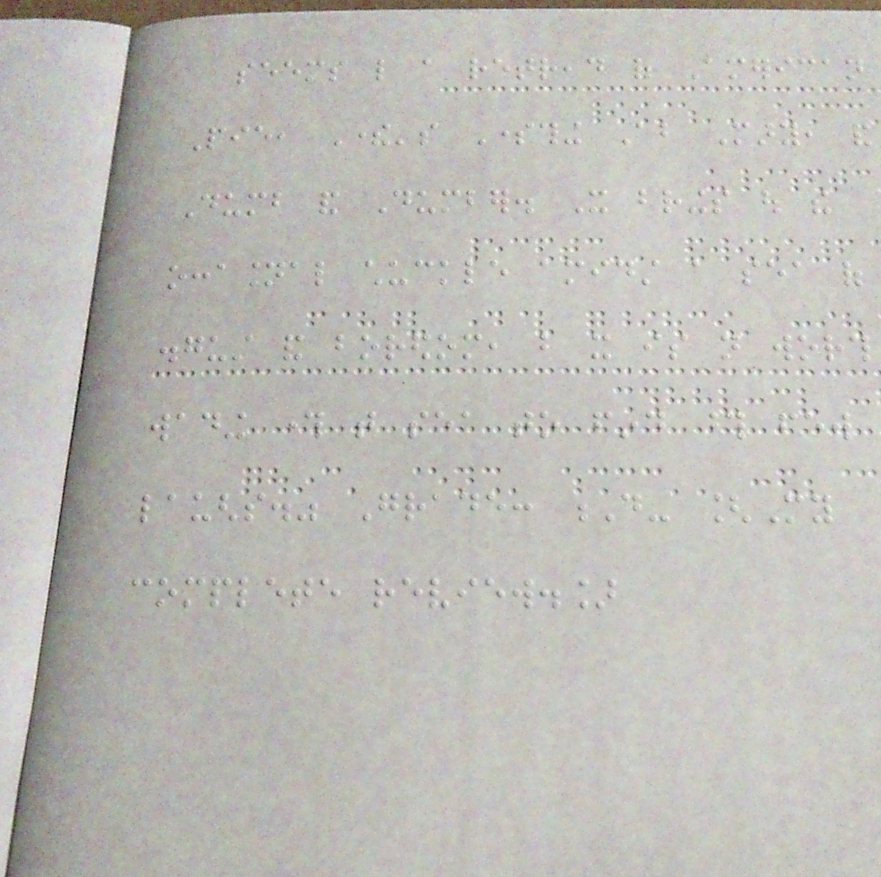seems like a retread of American
Pie, There's Something About Mary, and
Dumb and Dumber. It brings out the
occasional chuckle amidst a sea of
disgust and boredom, but it is not worth
wading through that sea to find those few
laughs." Grade: D- [My
complete review.]
